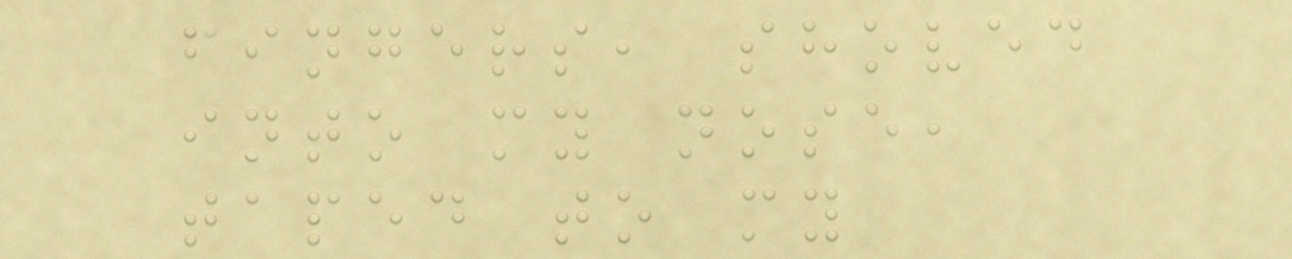fingers, shoved
into my nose,
taped to my
